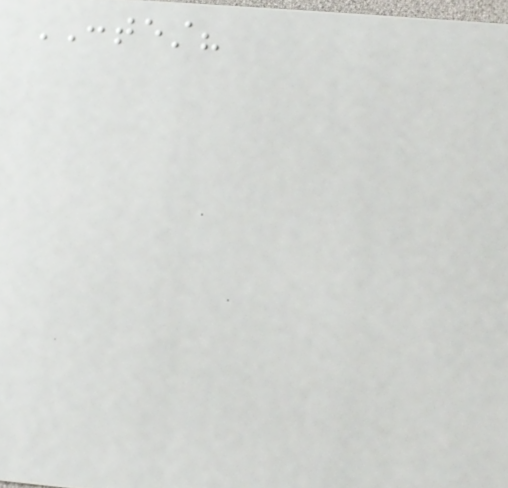CONTEST?
